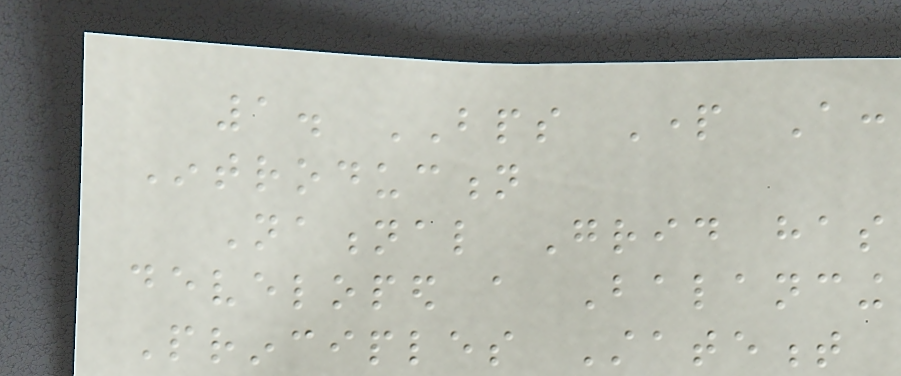1. BPS Part A:
Introduction
National Grid has
developed a Balancing
Principles Statement
